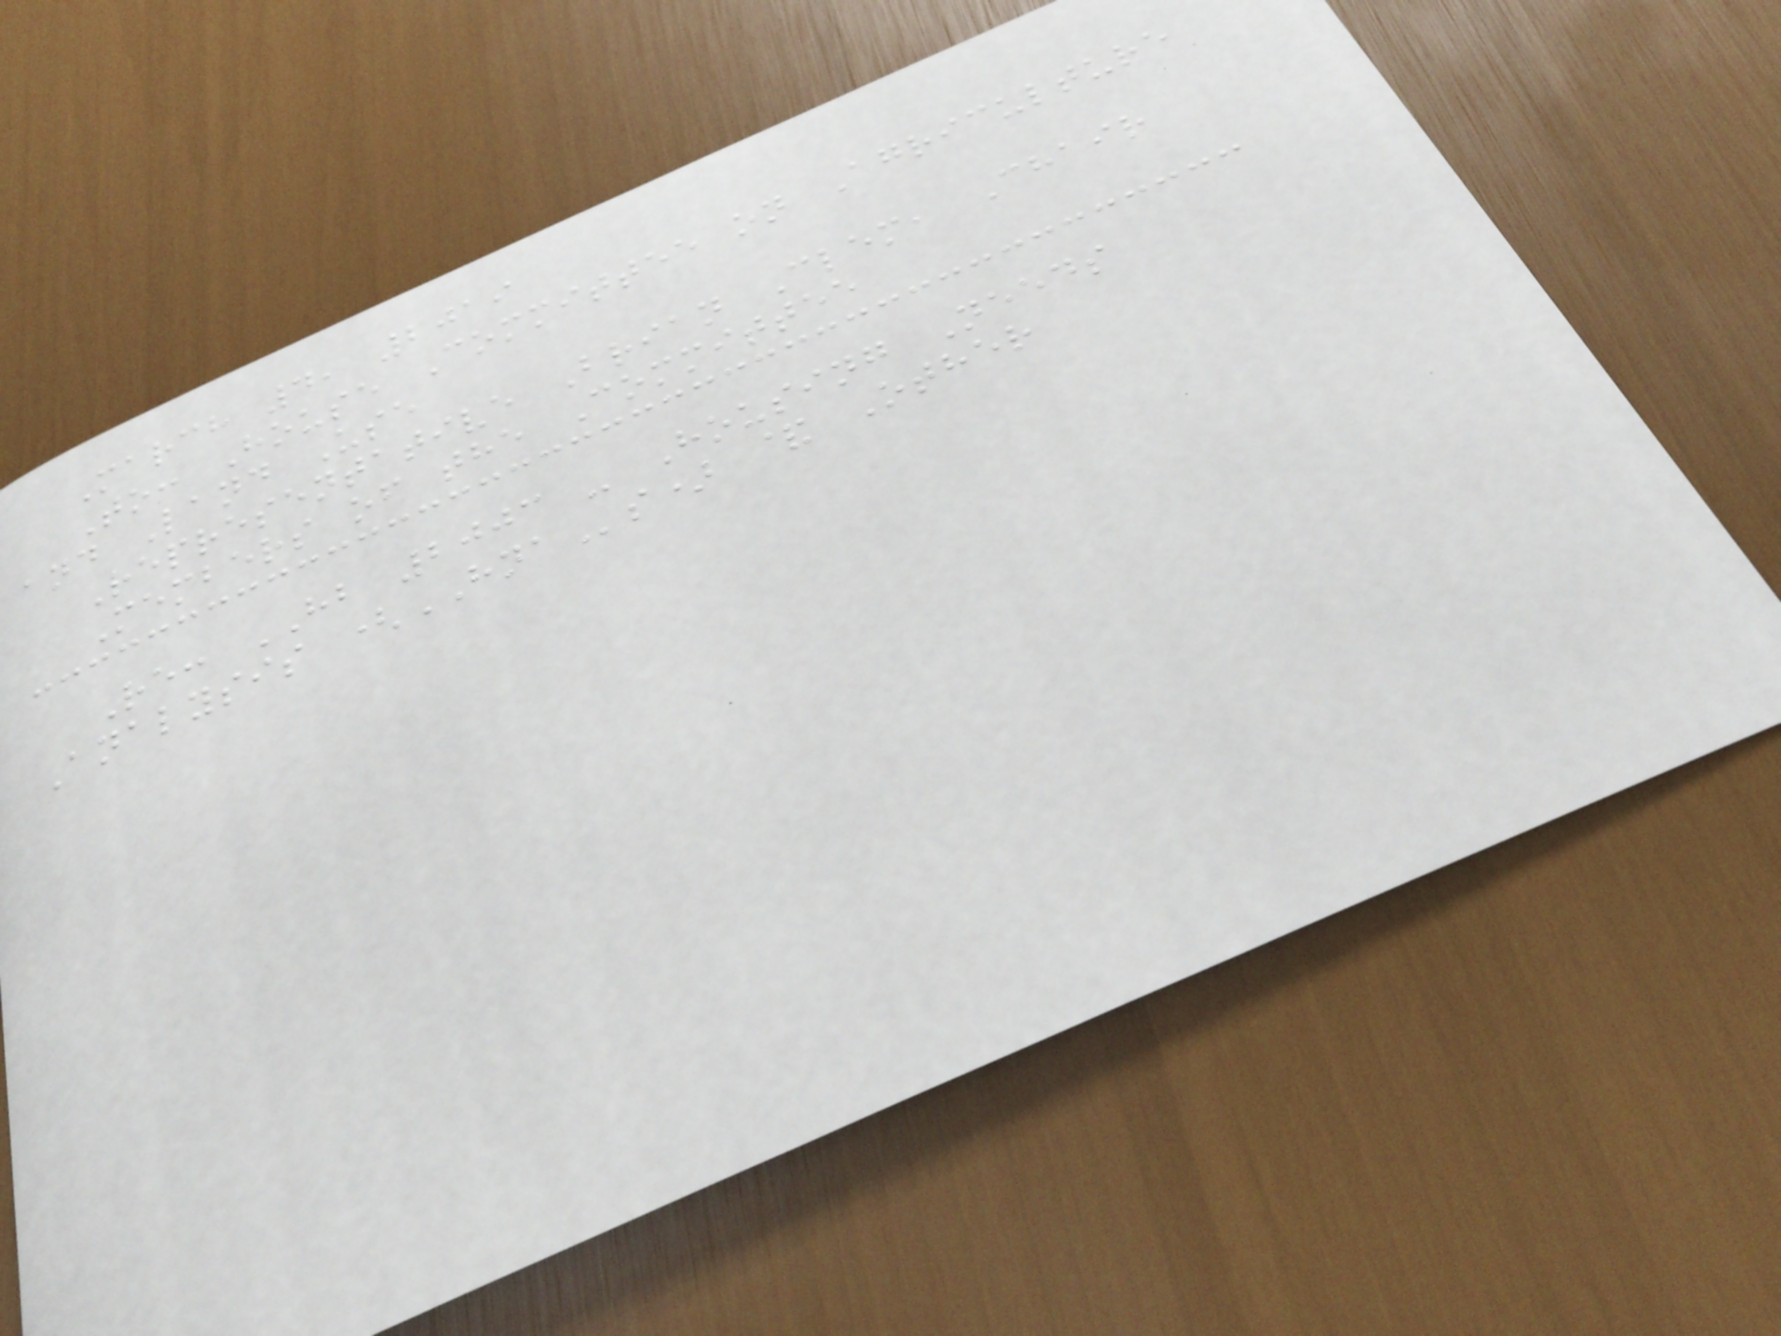March 4, 2019
To: House Committee on Agriculture
and Land Use
Representative Brian Clem, Chair
Members of the Committee
Re: HB 2003 - Housing Needs
Analysis (HNAs) & Other
